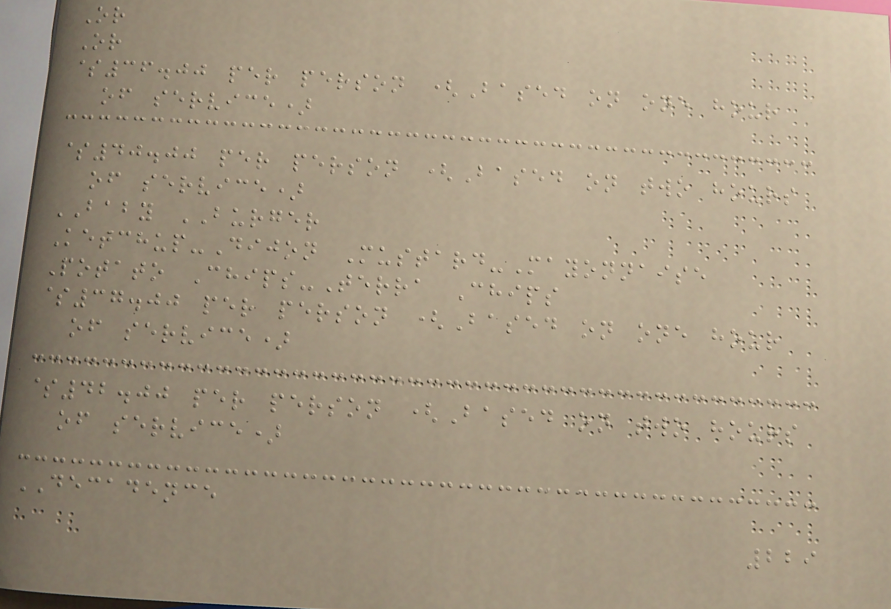Or
Or
$36.00 per person (Based on one hour
of service)
$40.00 per person (Based on two hours
of service)
BABY BURGER
Ketchup-Dijon Mustard-Mayonnaise
Potato Chips-Terra Chips
$37.00 per person (Based on one hour
of service)
$42.00 per person (Based on two hours
of service)
DECADENCE
229
